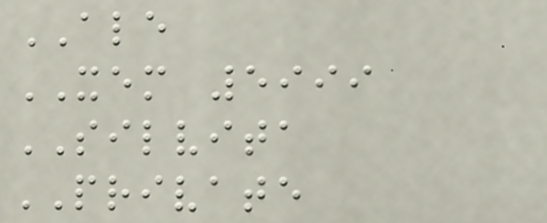ALE
XEM 5999
SILVITA
PRIVATE
